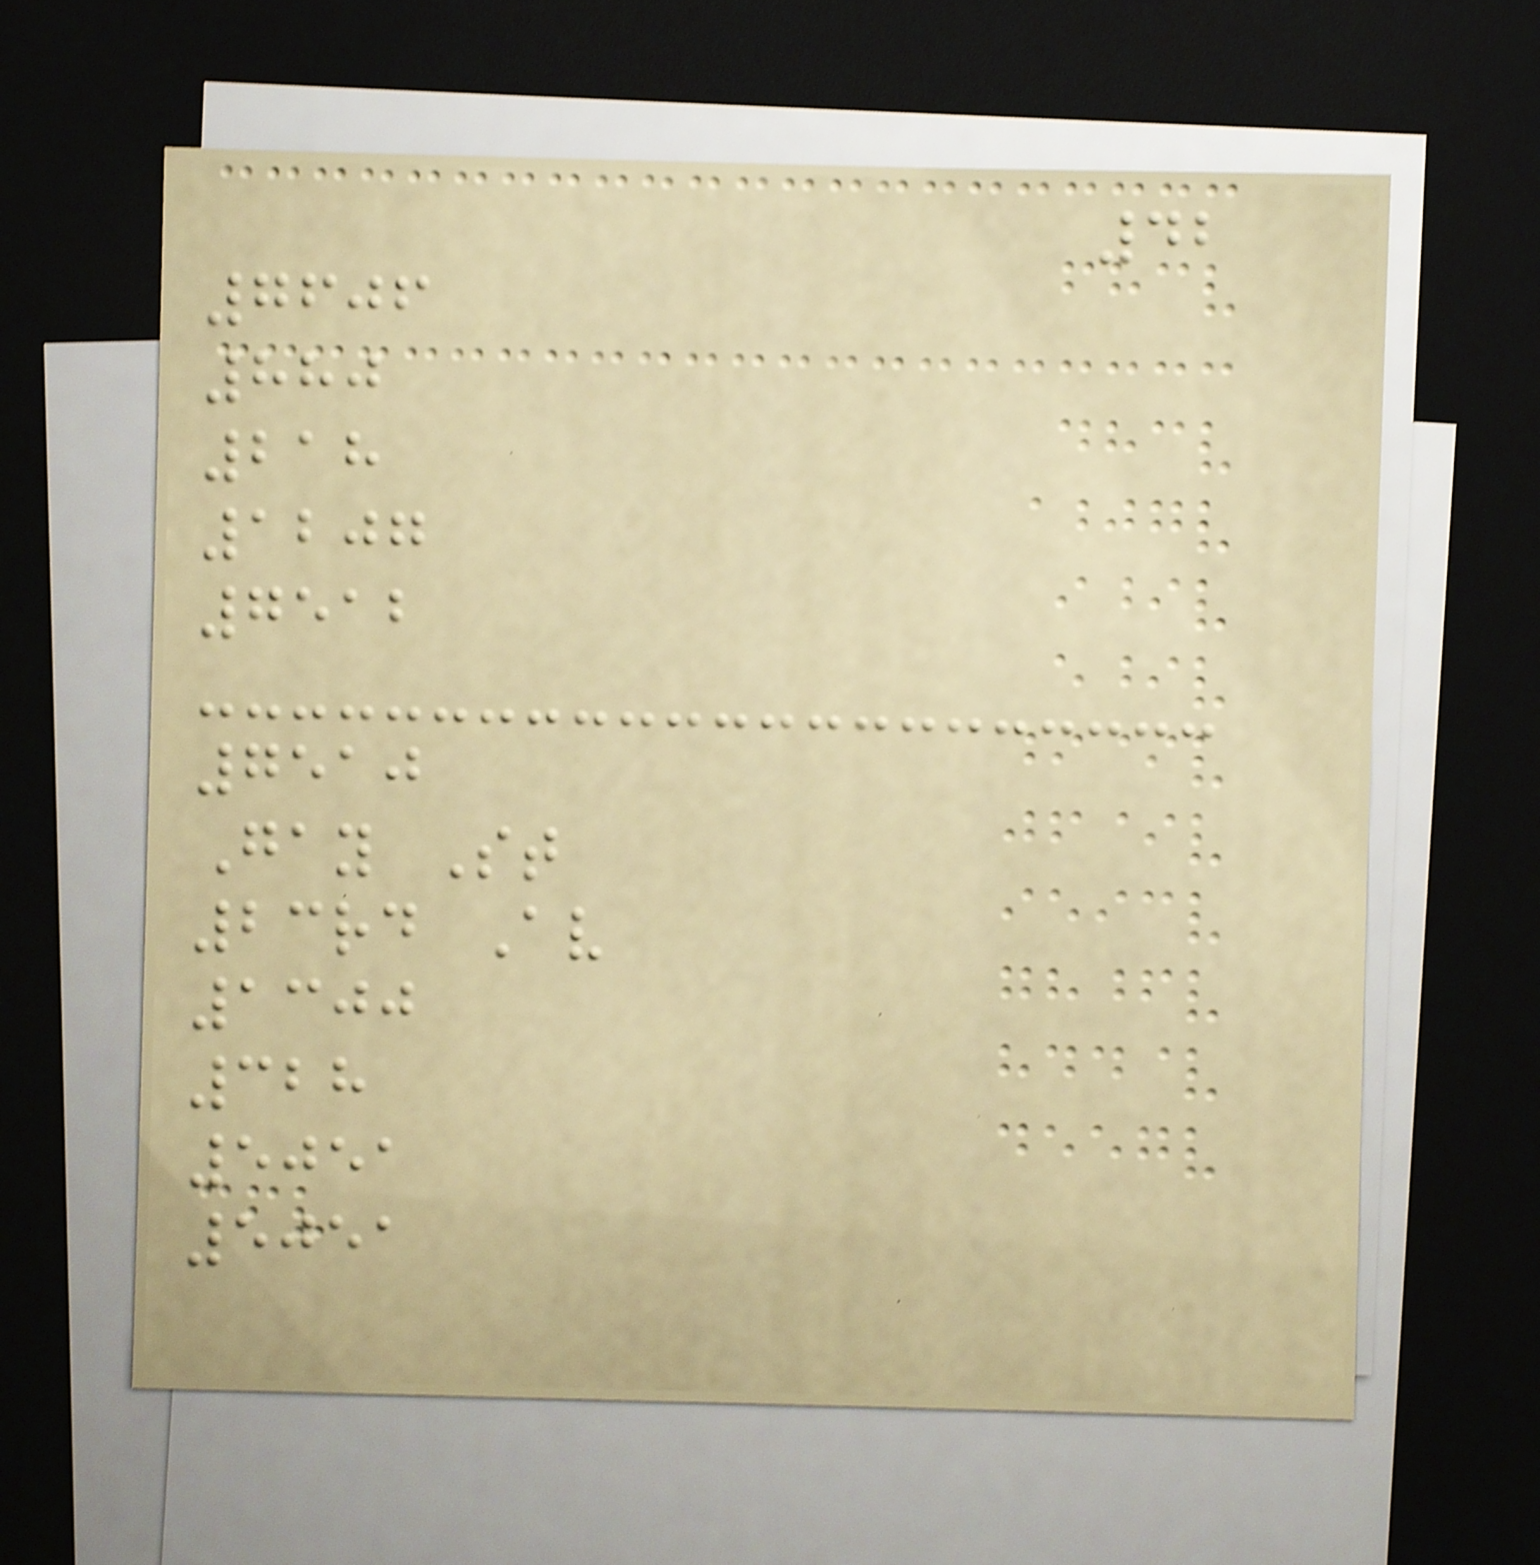42
7606
880
218
1207
7512
7510
Gay St
23rd Av
1300
328
5051
5051
